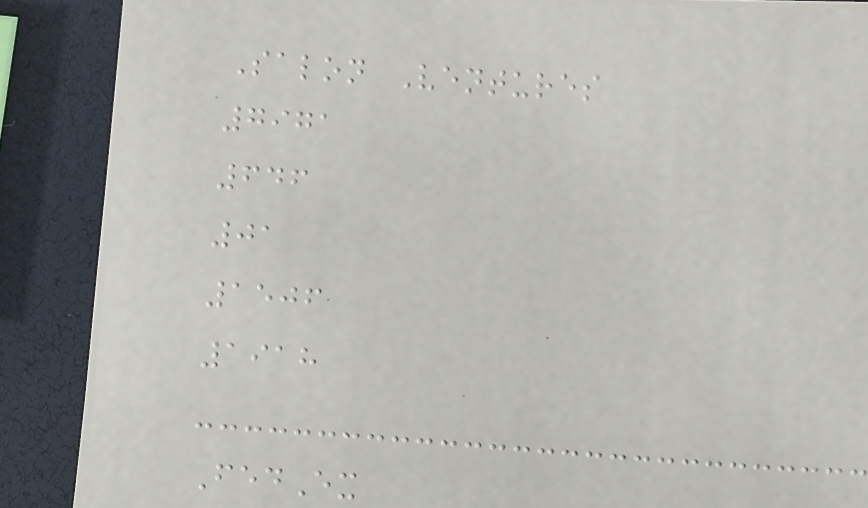Salon Ventures
7971
646
01
1506
1918
FedEx
